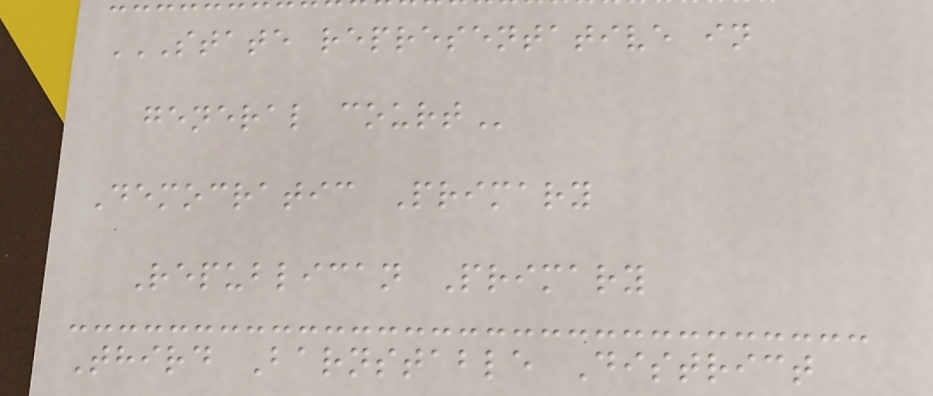STATE REPRESENTATIVE IN
GENERAL COURT
Democratic Primary
Republican Primary
Third Barnstable District
